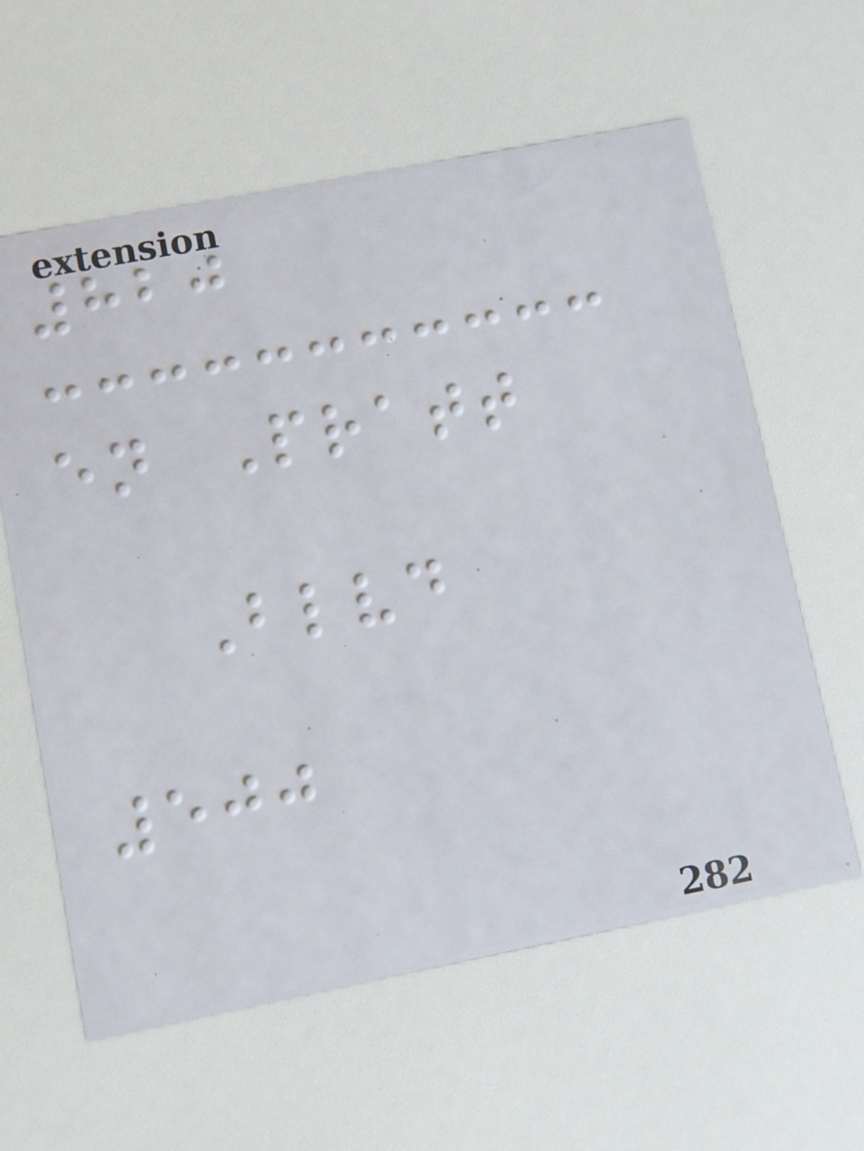820
en Pratt
Blvd
500
